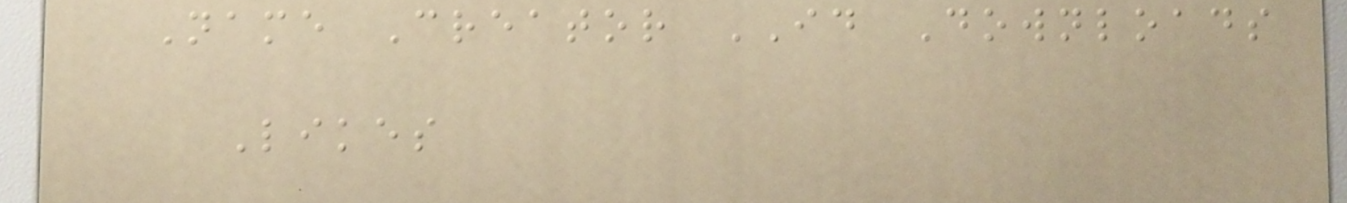Name Creator ID Downloads
Likes
